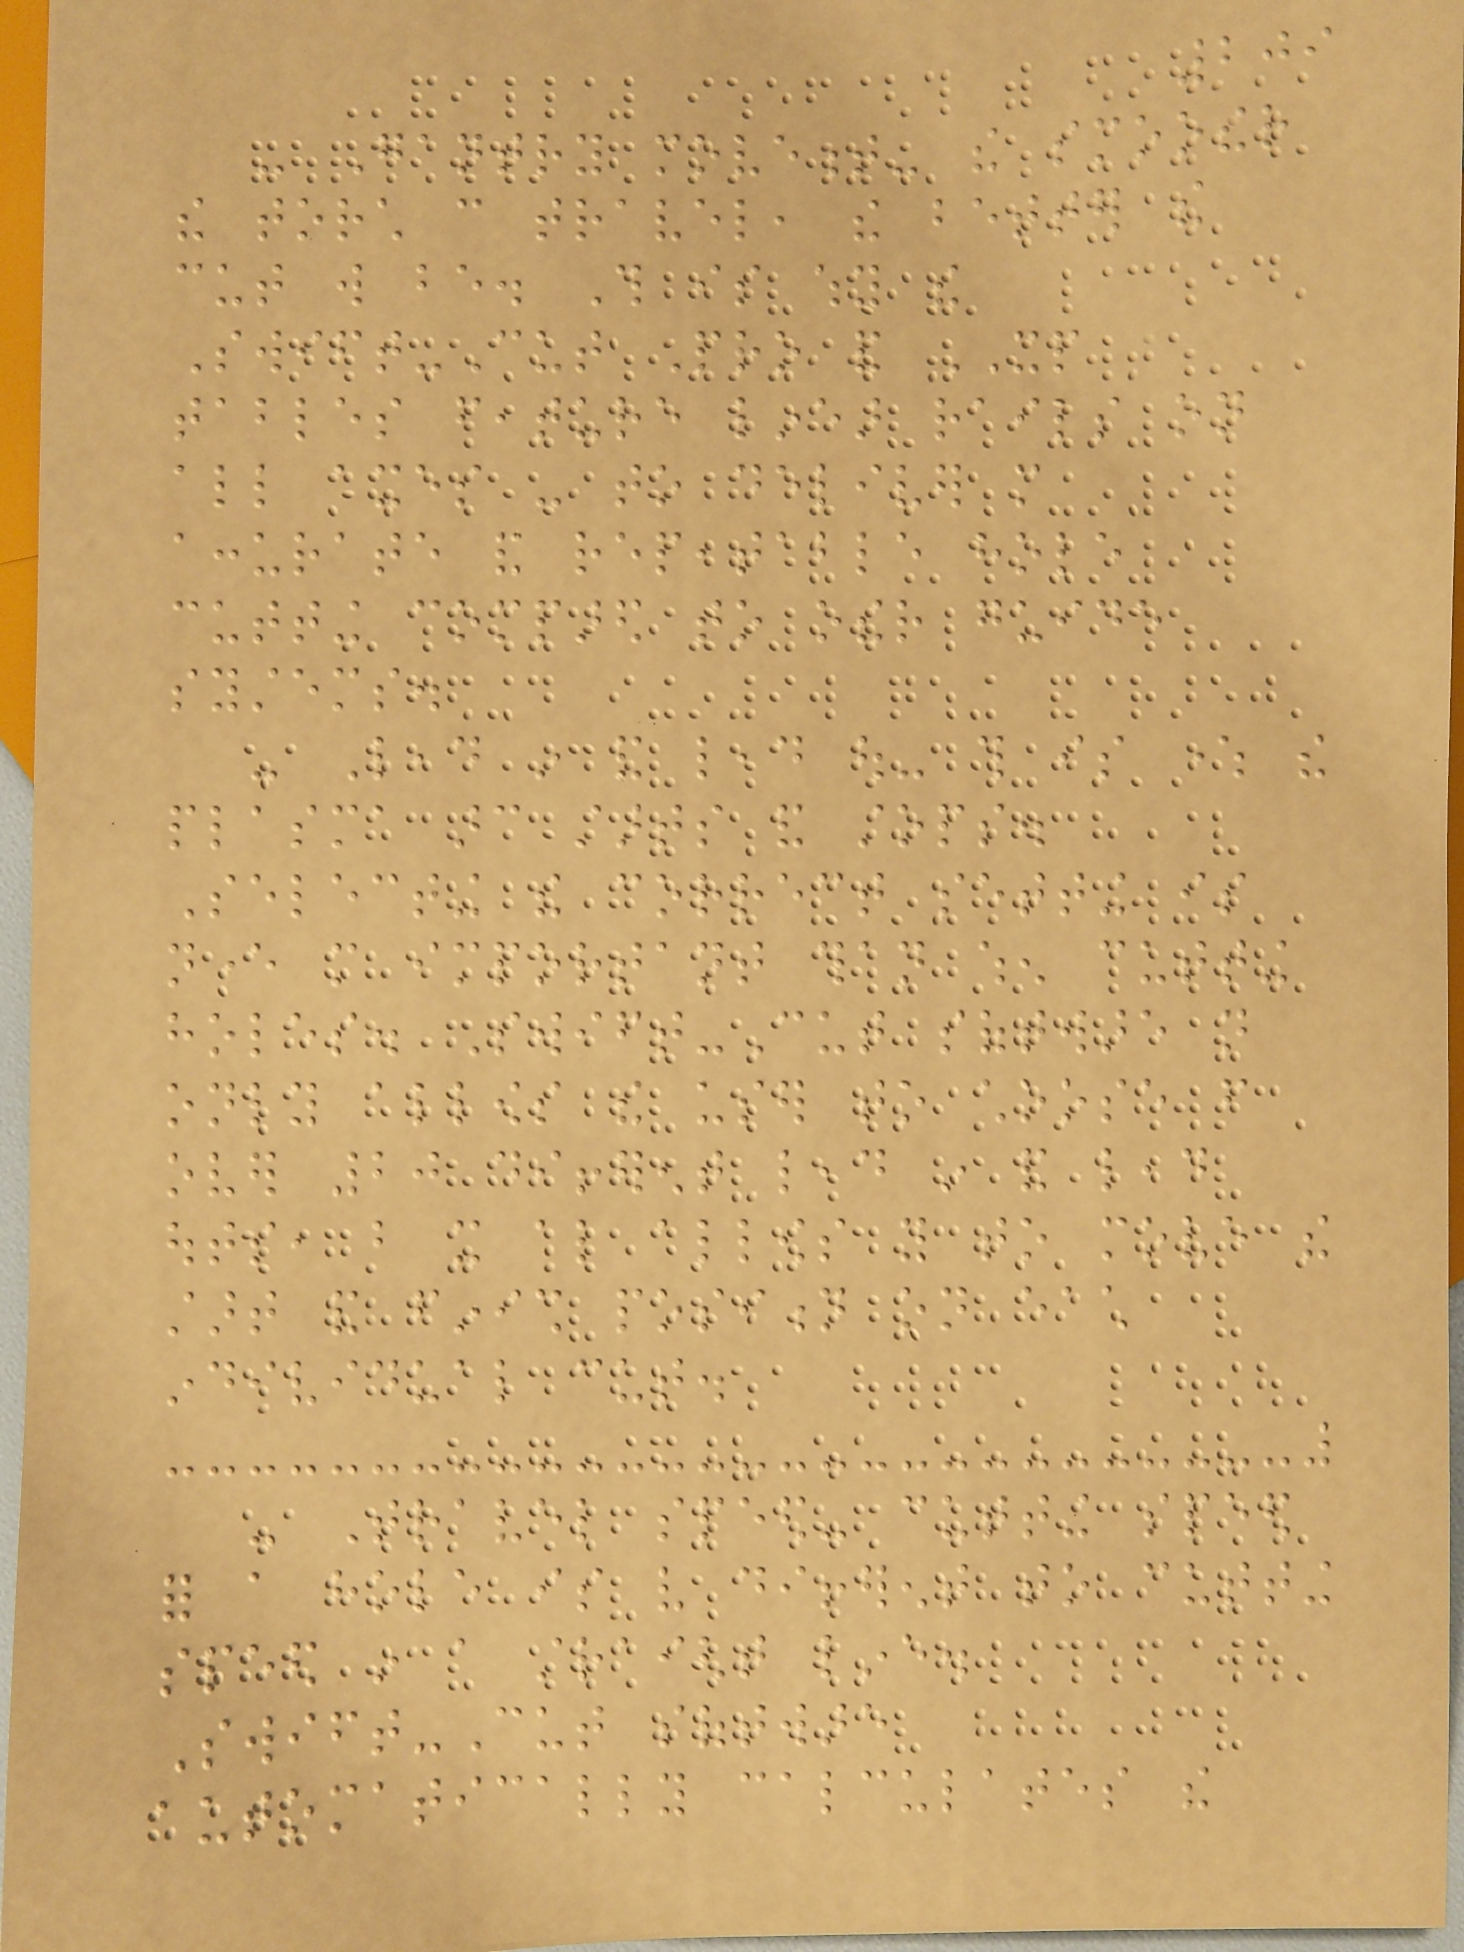209
- Gantry movement- the smoother
the torch can travel, the better the
cut will be. This is why the
Swift-Cut Pro and XP
tables feature linear rails on
all axes - to deliver more
accurate and repeatable hole
cutting compared to other guide
systems.
- Lead in and lead out- this is where the
plasma arc starts and stops.
Selecting the correct setting is
never more important than when cutting
holes. Swift-Cut software not
only allows the user to choose from
over 20 different lead in and lead
outs, but it also allows you to move the
start and finish position on each
individual cut.
- Travel speed- cutting speed
for a hole is very different to cutting
speed in a straight line.
Swift-Cut software
automatically calculates the
